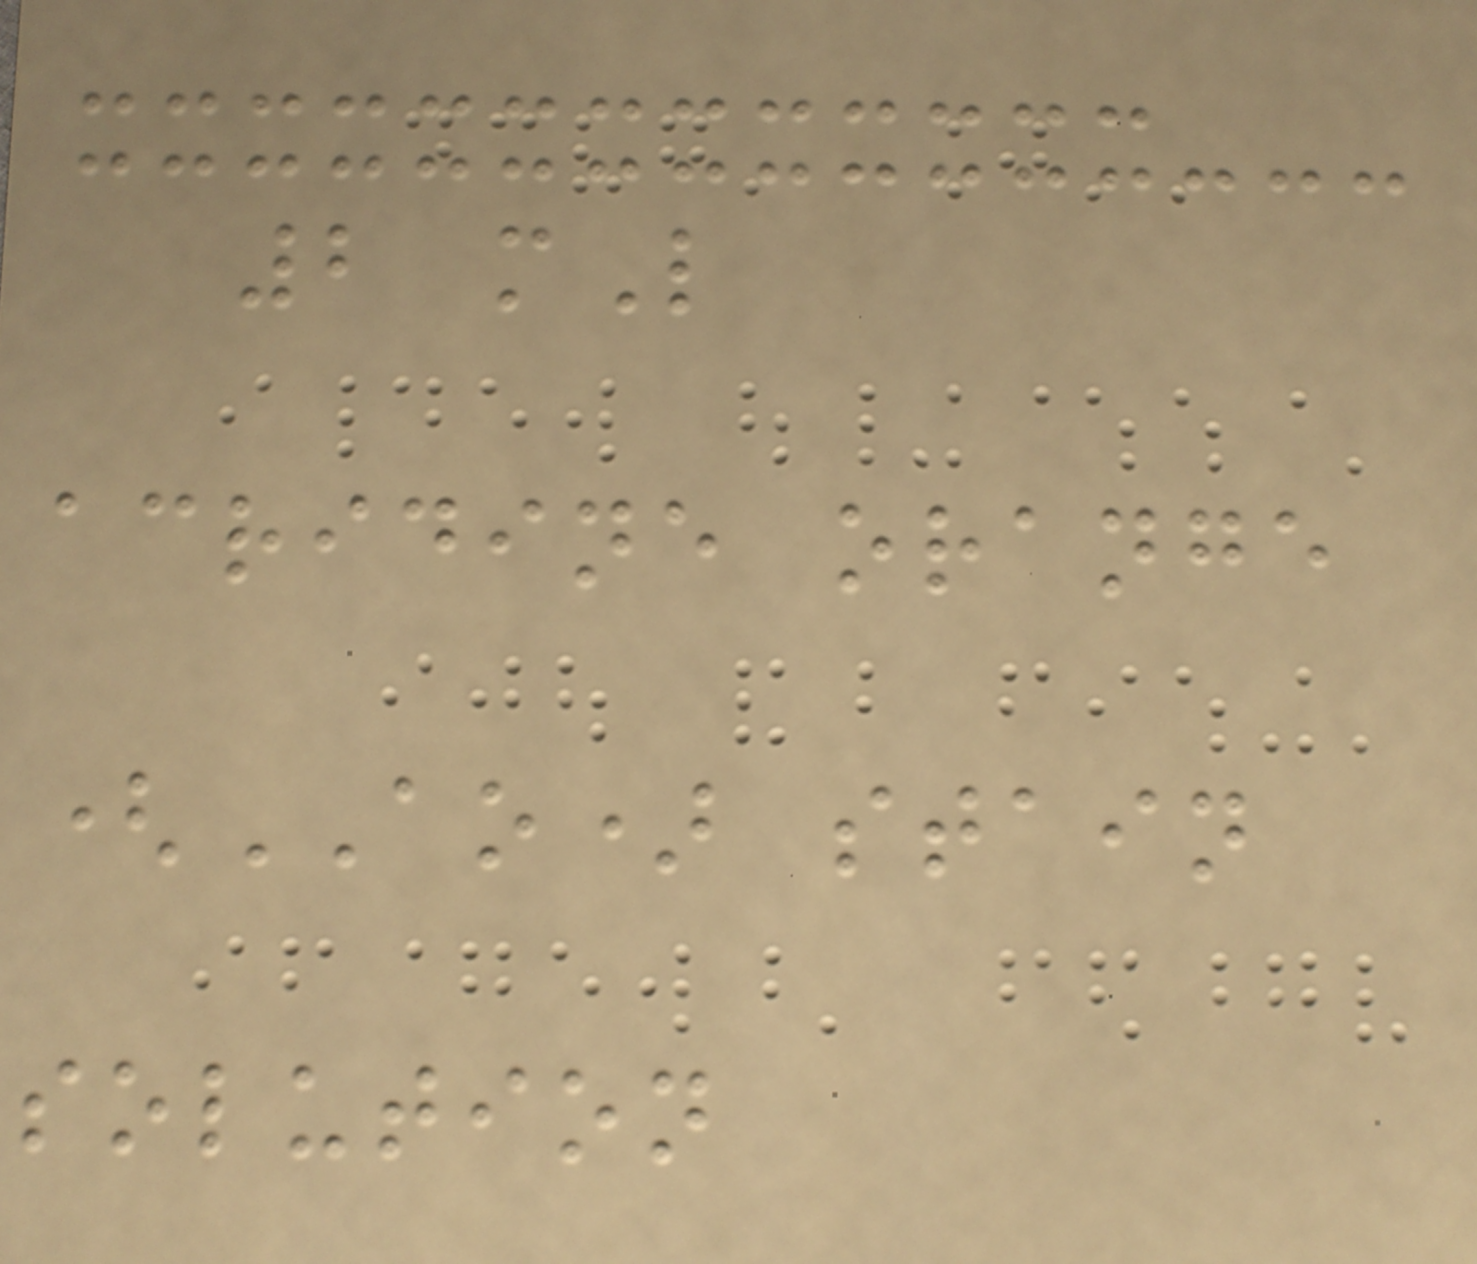2 mL
acridine orange
(AO) stain
solution
